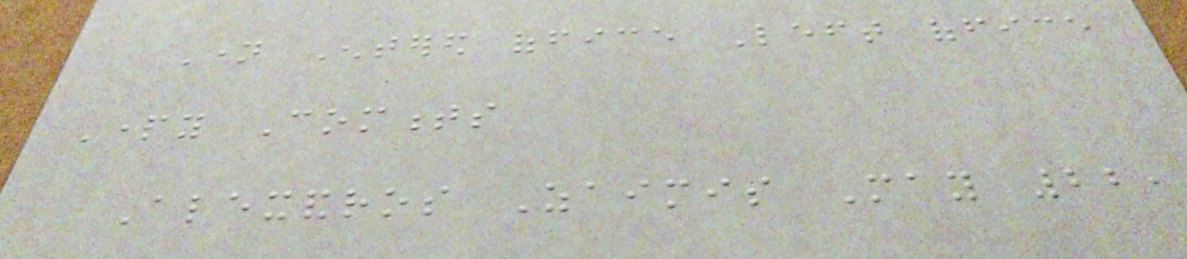Name Entered office Left office
Party Comments
Alexandros Zaimis May 22,
